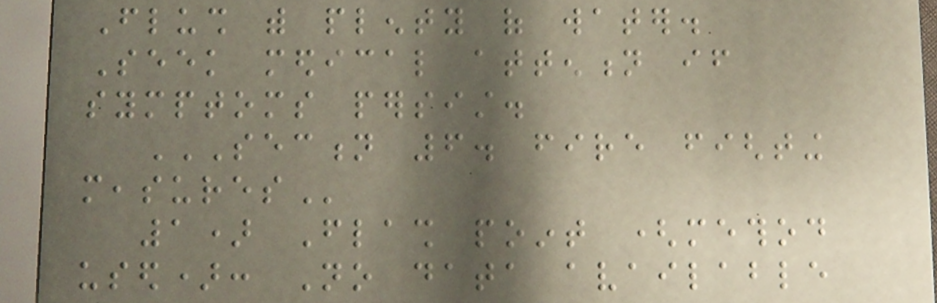Flush with plenty of water.
Seek medical attention if
symptoms persist.
SECTION 6. FIRE FIGHTING
MEASURES
1) Flash point (method
used): No data available
